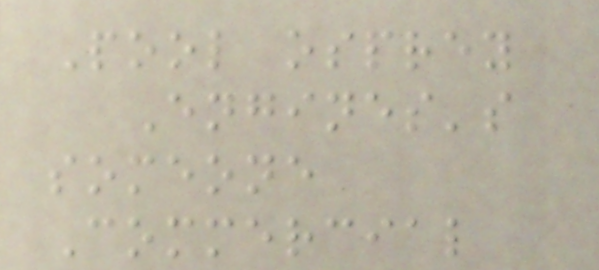Pool osprey
Engines's
someone
Commercial
